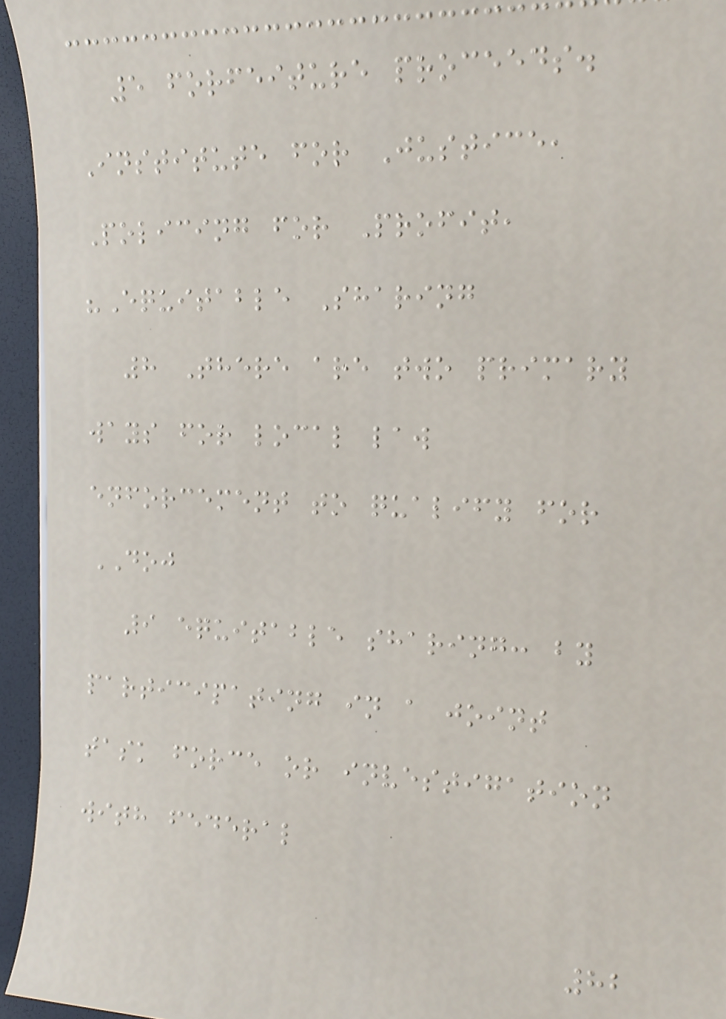5 forfeiture proceeds.
Institute for Justice,
Policing for Profit,
"Equitable Sharing
8 There are two primary
ways for local law
enforcement to qualify for
DOJ
9 equitable sharing: by
participating in a joint
task force or investigation
with federal
82
